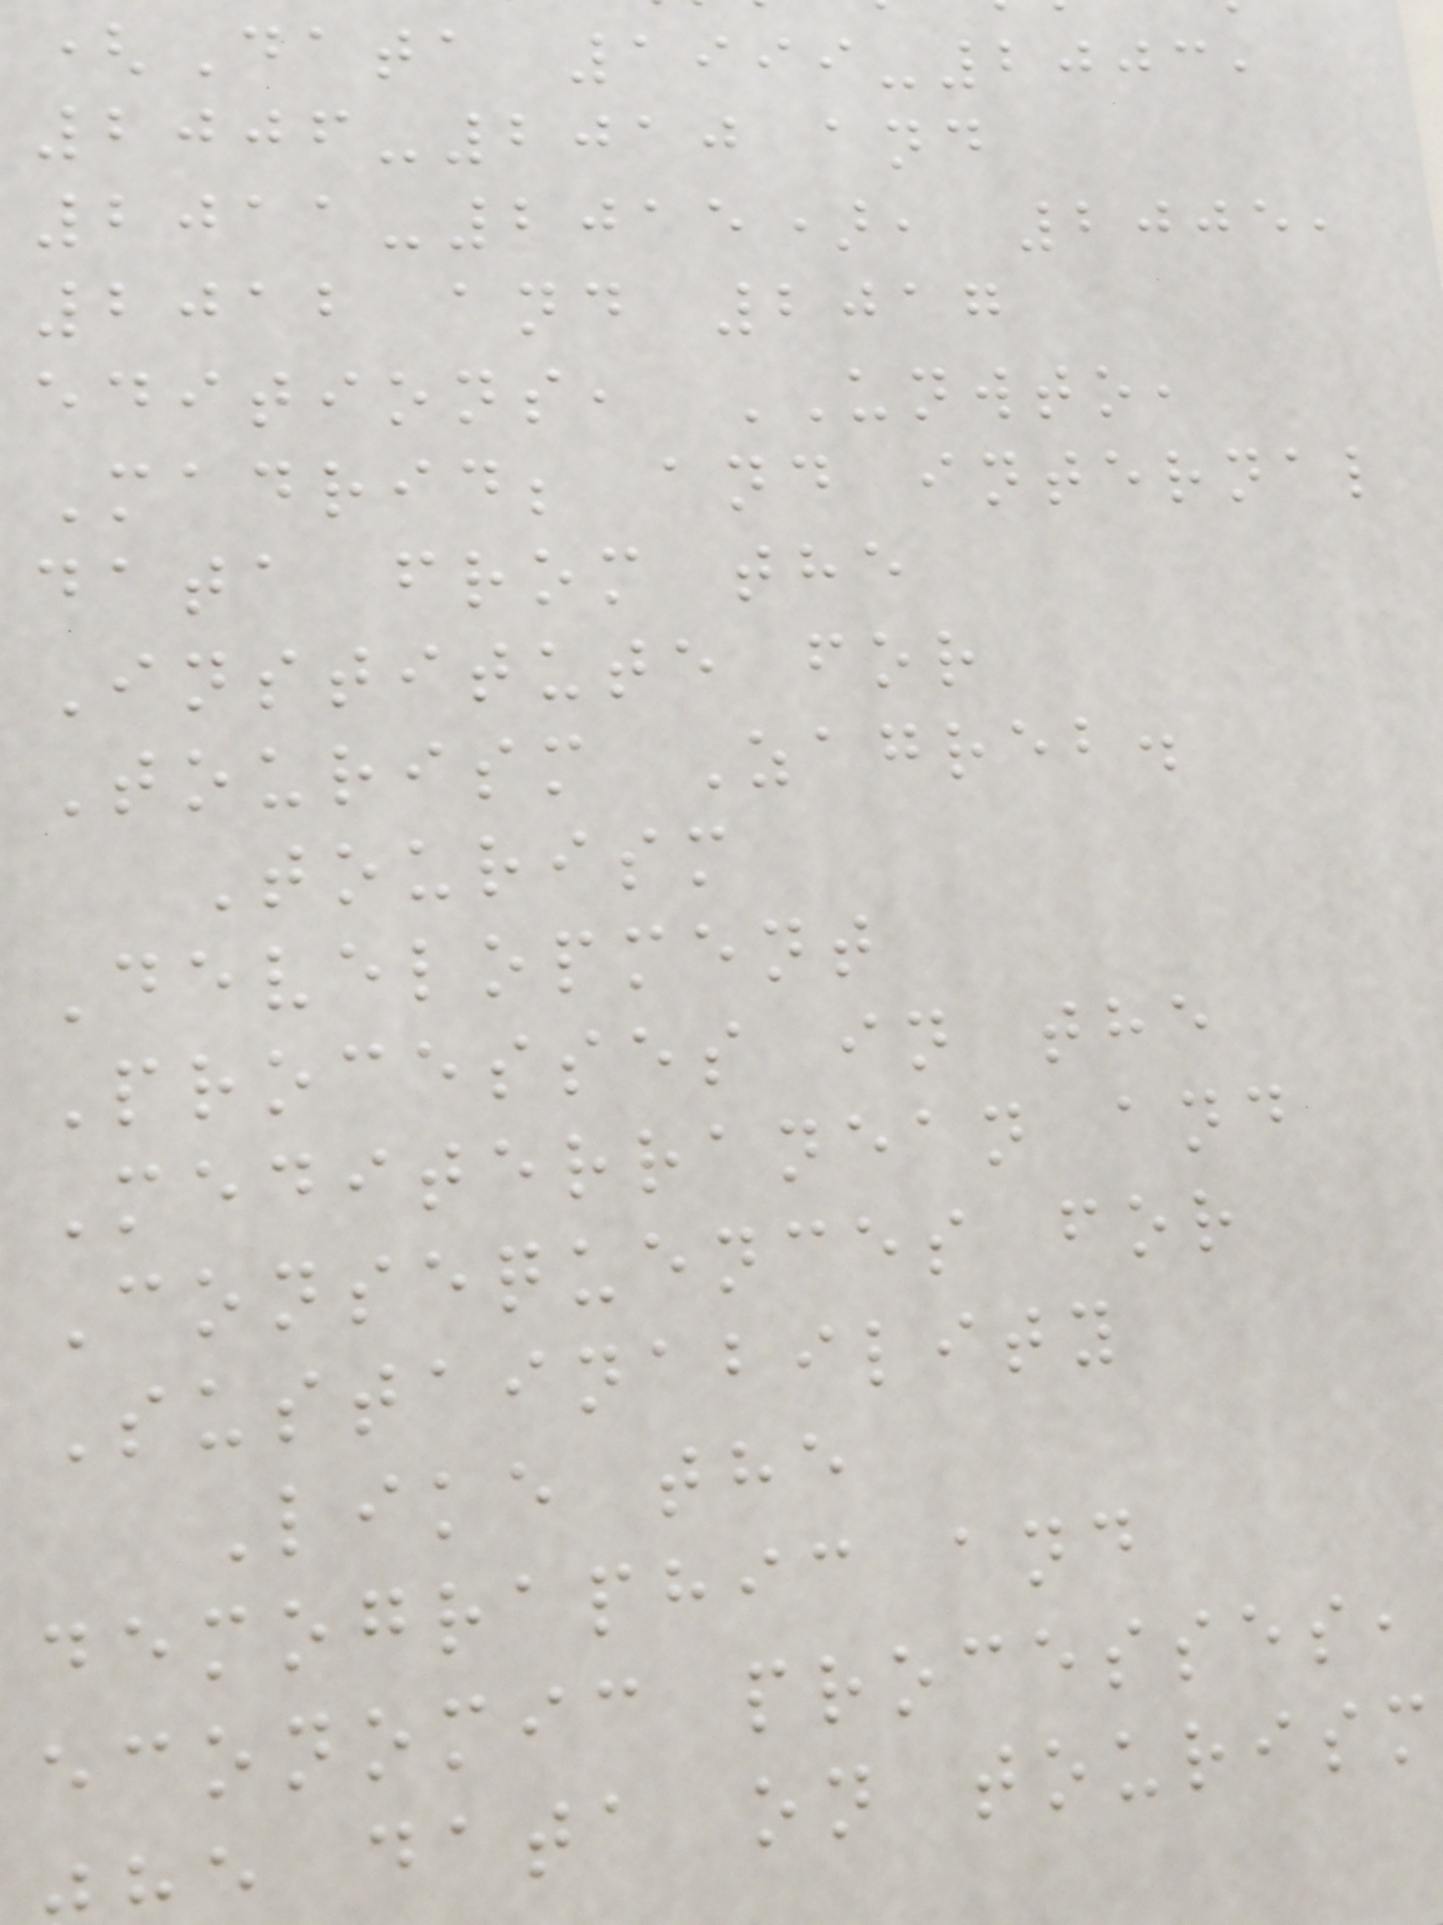(Data 1999-2003,
2006-2010 and
2011-2015), 2005,
2012 and 2017
editions, UNWTO,
Madrid; and internal
data from the
Institute for
Tourism Zagreb.
Tourism
Development
Processes in the
Mediterranean and
Consequences for
Sustainability
Like the
demographic and
economic processes,
e data on tourism
